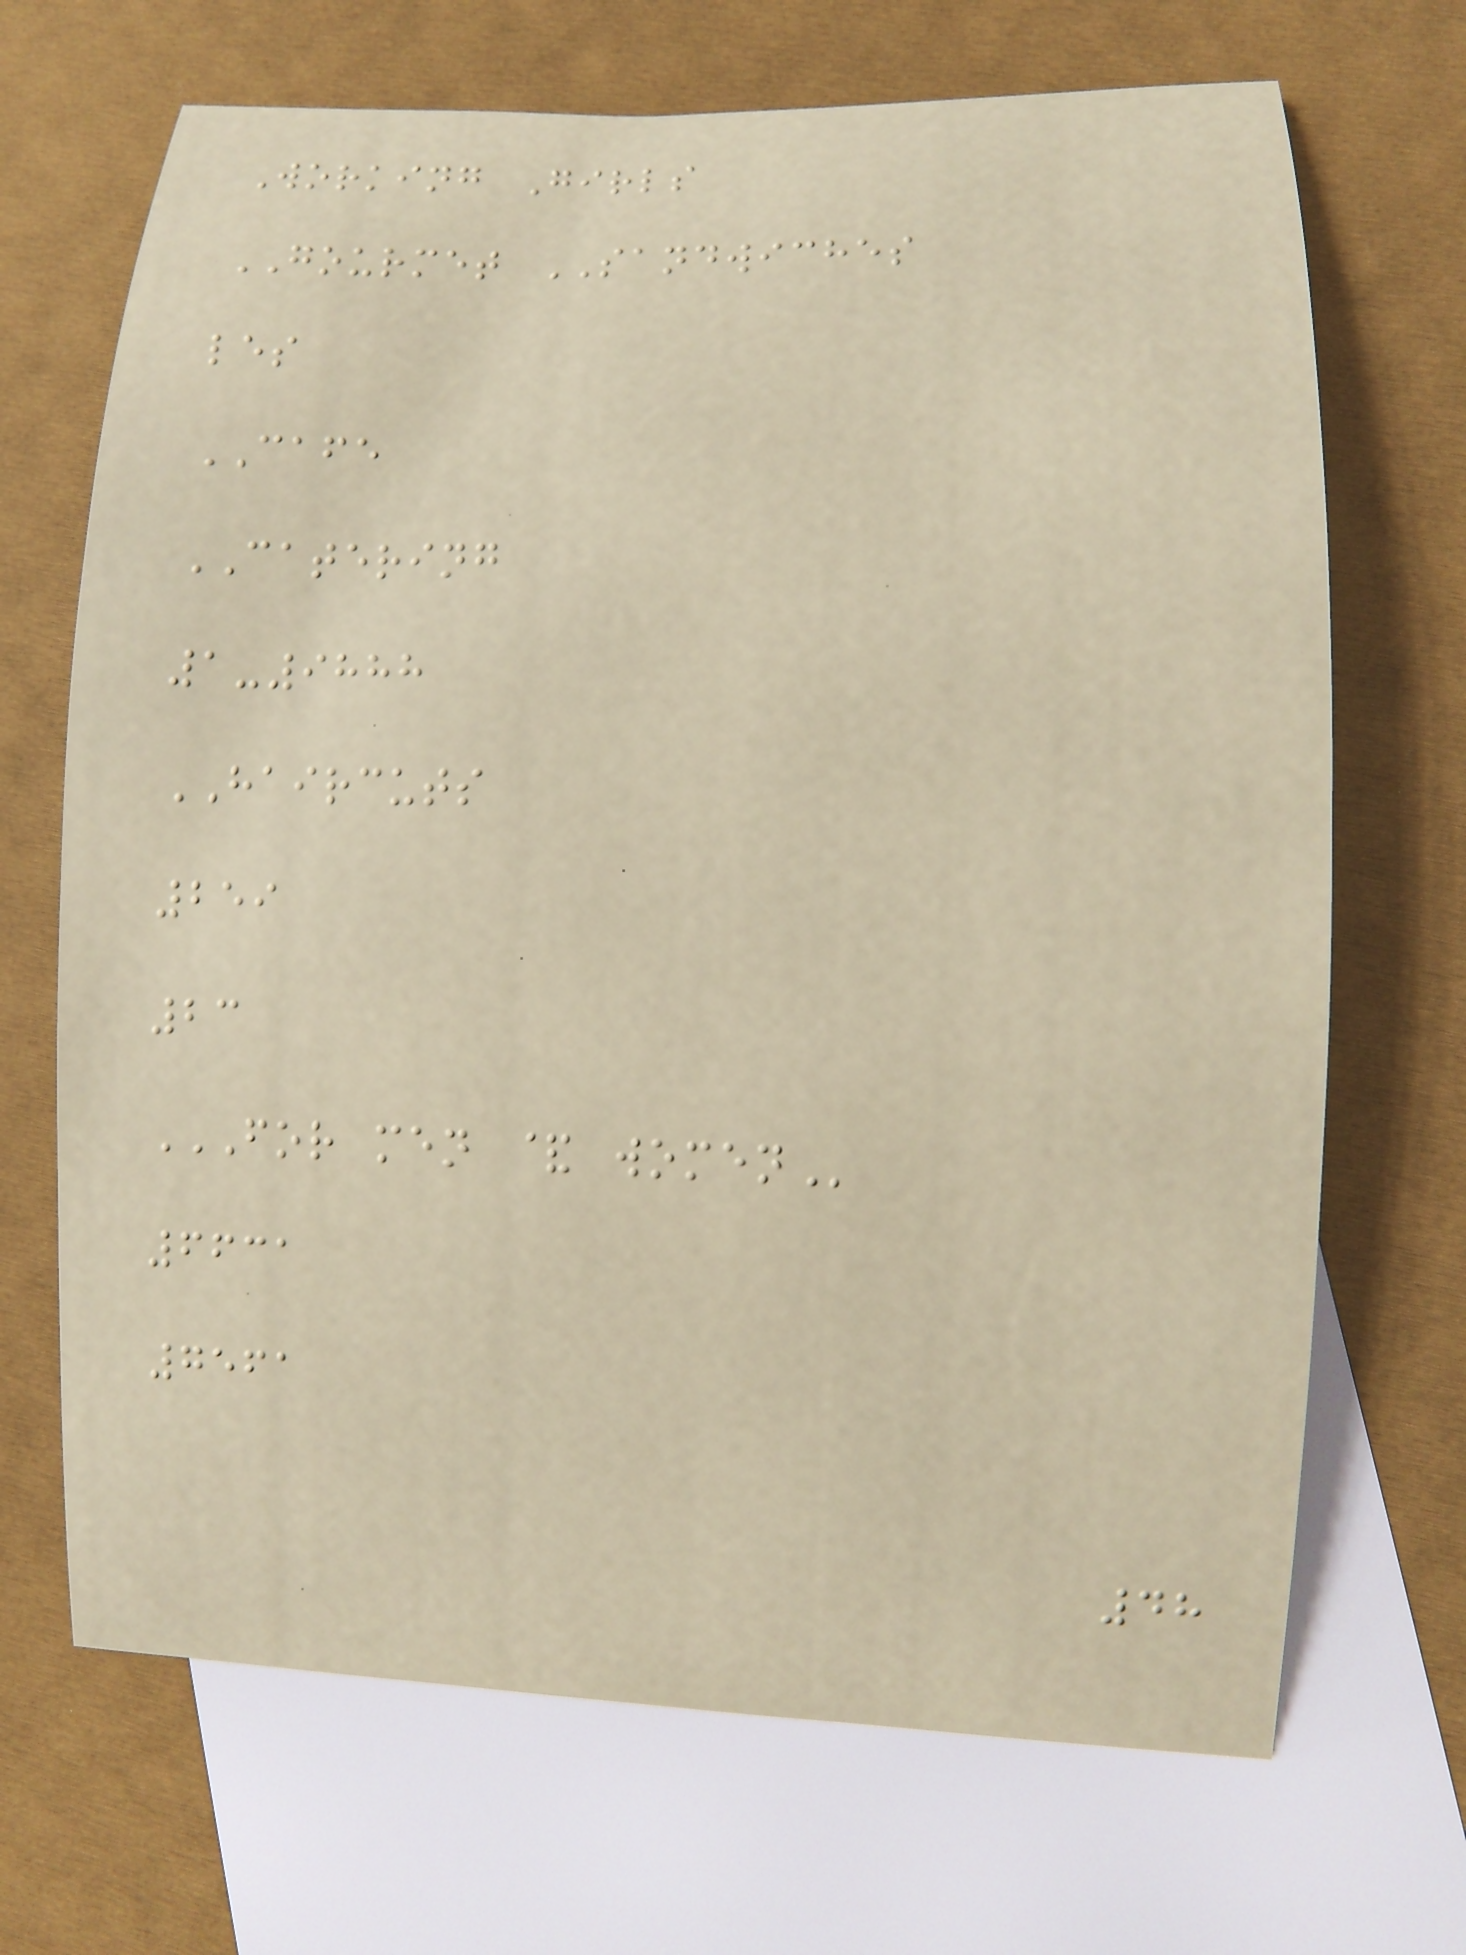Working Girls
GOURMET SANDWICHES
les
CAFE
CATERING
1-9888
HAIRCUTS
259
23
FOR MEN & WOMEN
6631
7561
48
